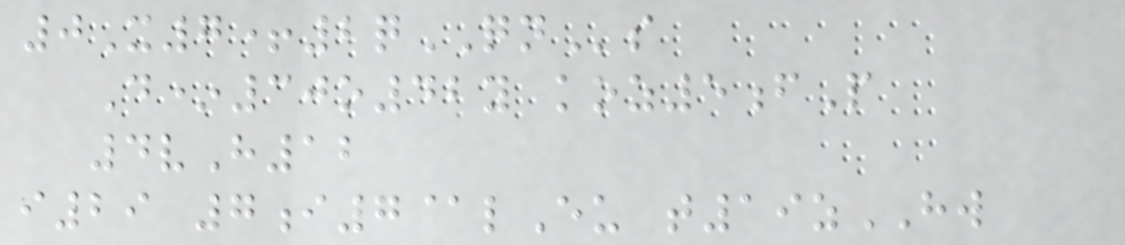0X7+2qQNs
D*30o42y koz5fP
4vH12
i29 7i7@lEu t19zHW
